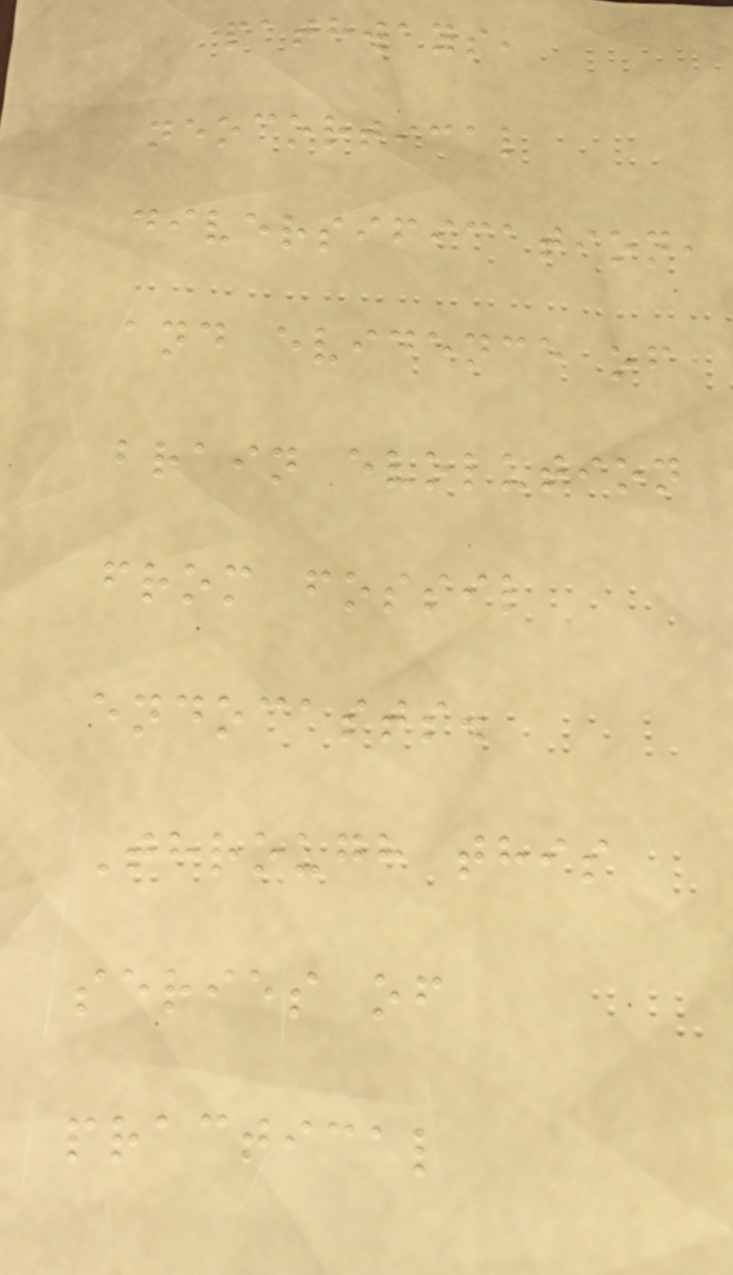pathways,
neocortical
diversification,
and evidence of
brain evolution
from fossil
endocasts.
Through this
series of
practical
